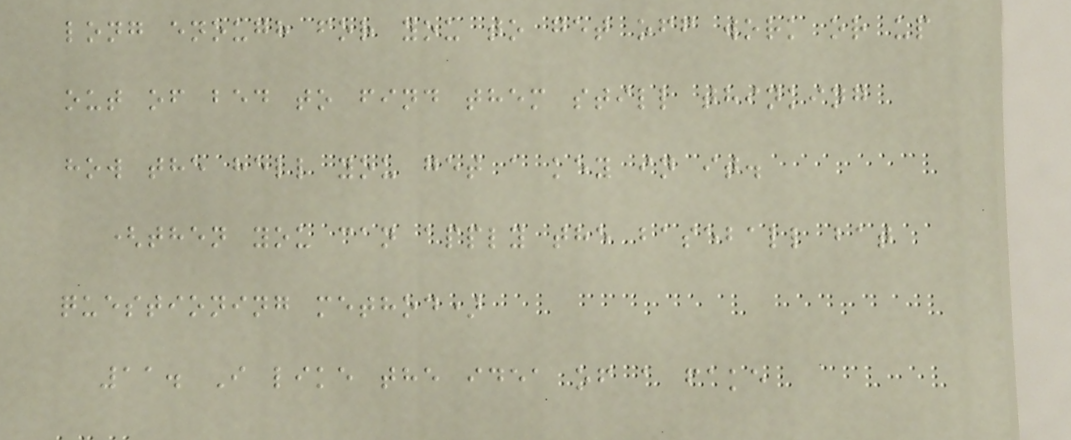long enough for you to get off work or up
out of bed to find them still thinking
how the hell you get a key in it.
(then you can apply the baseball bat
questioning method)
11. I like the idea of a fake
